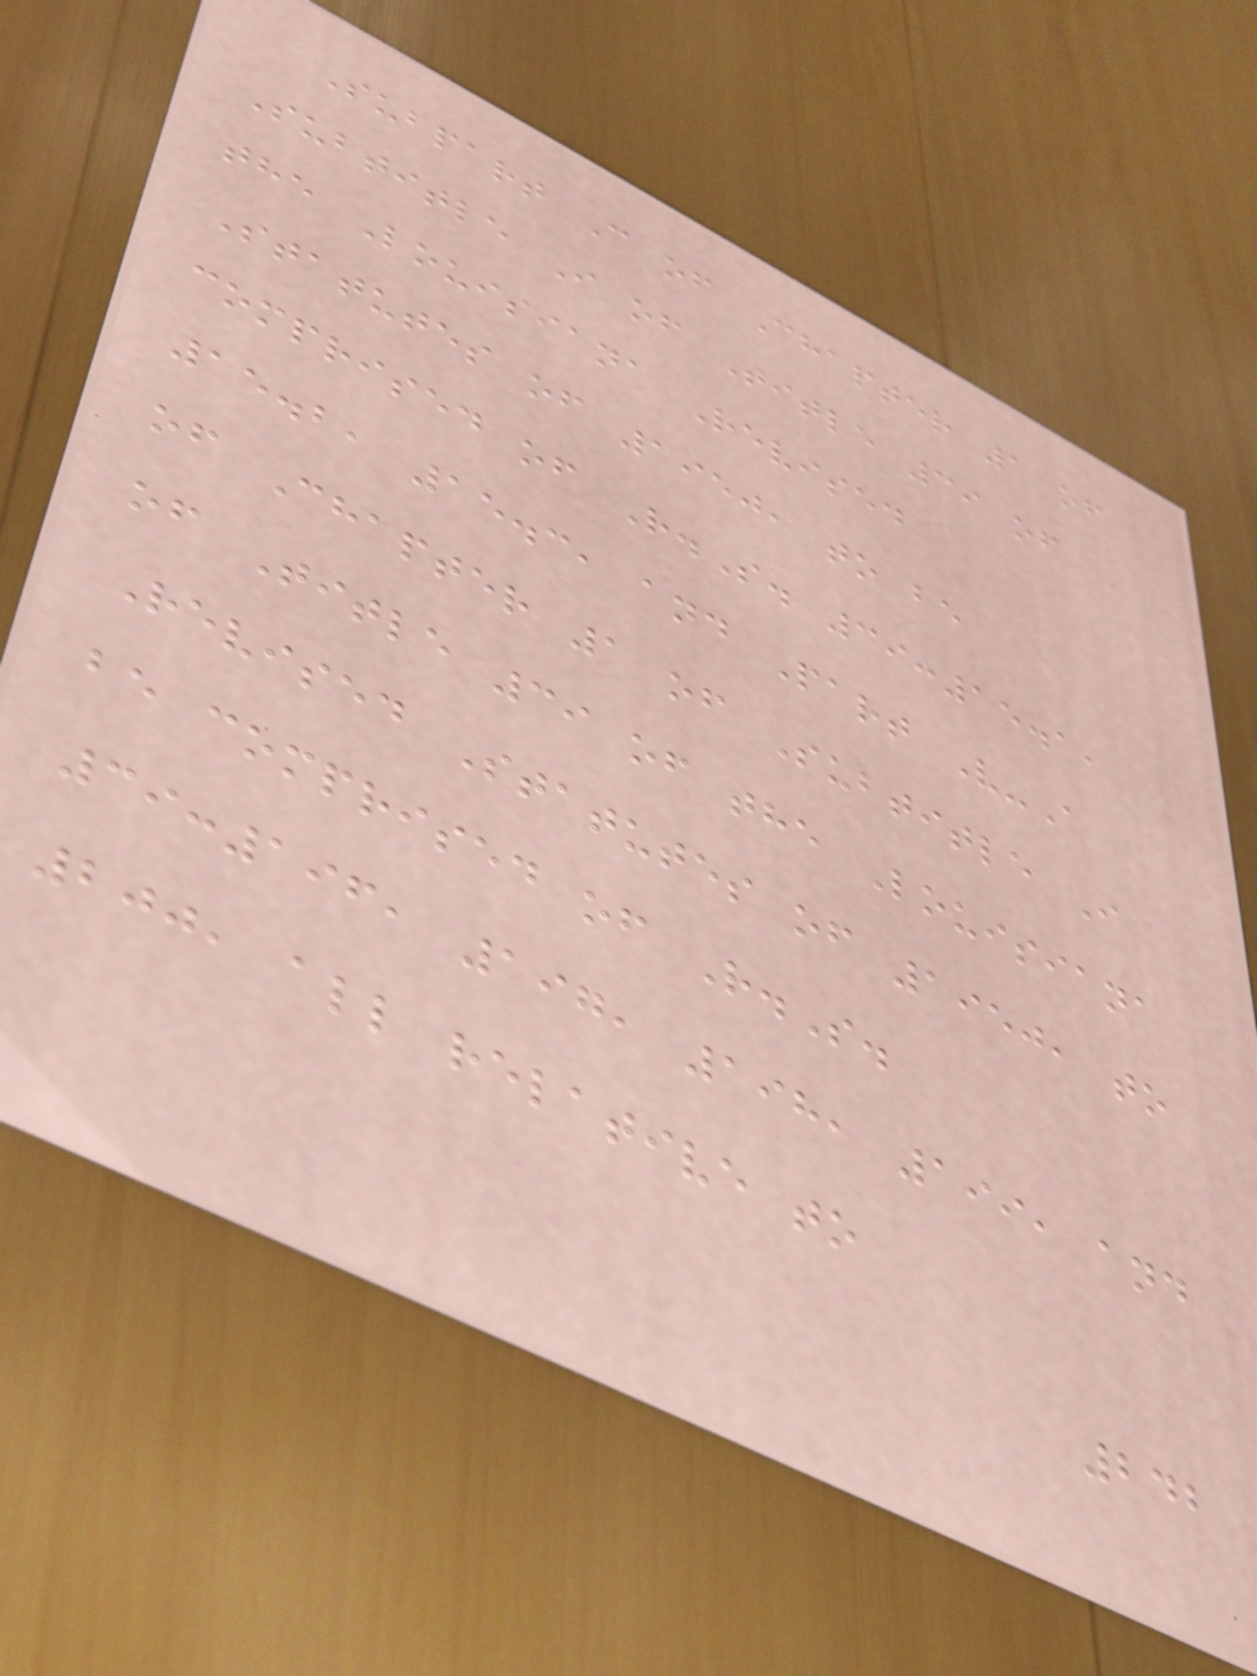Subpart C of Chapter 1 of
Subtitle I of Title 39 of
the Louisiana Revised
Statutes of 1950, to be
comprised of R.S. 39:15.1,
15.2, 15.3, and Part V-A
of Chapter 1 of Subtitle I
of Title 39 of the Louisiana
Revised Statutes of 1950, to
be comprised of R.S.
39:196, 197, 198, 199, and
200, all relative to
242
